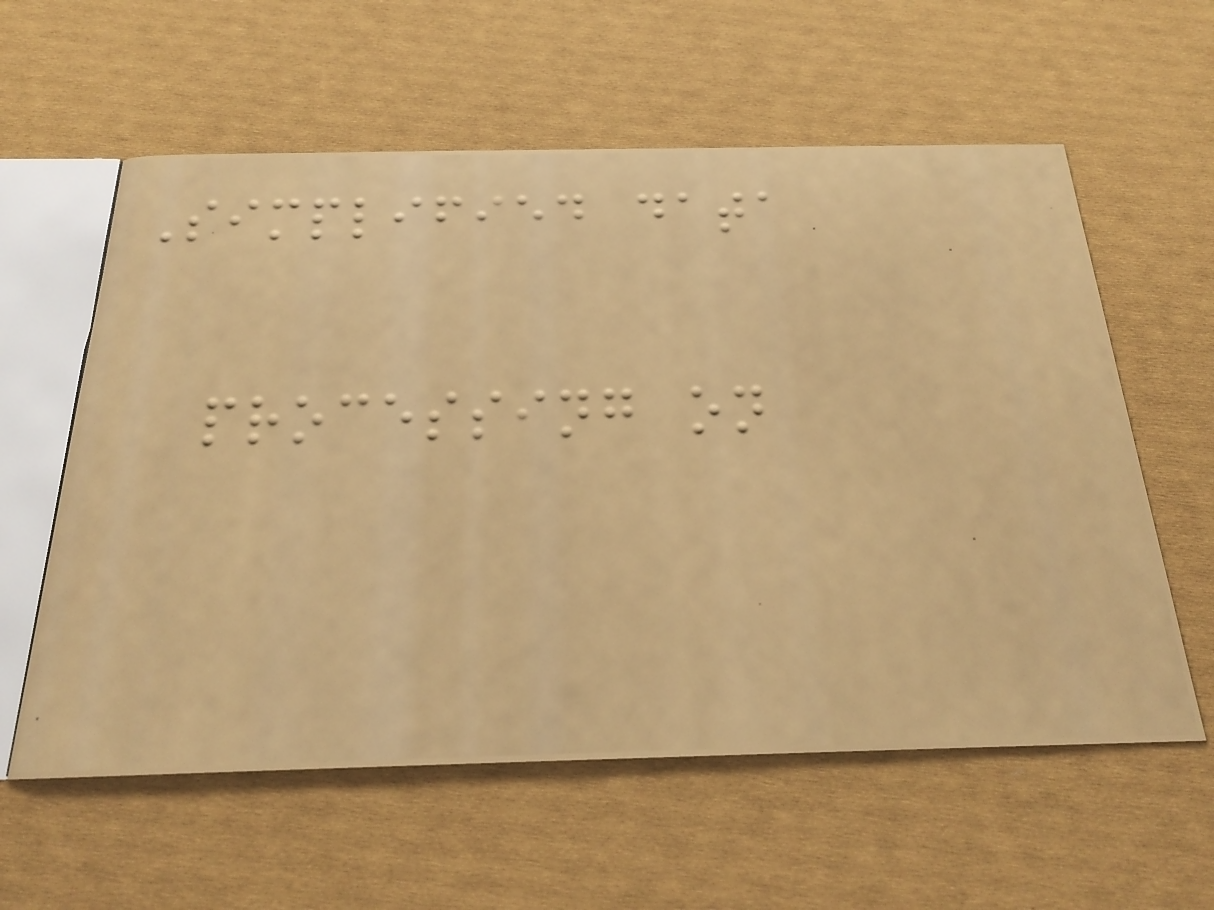Simplified data
processing on
